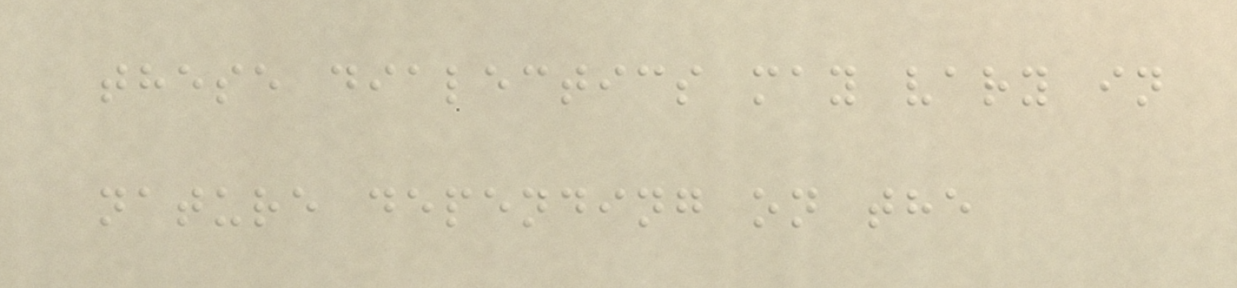these dialectics may vary in
nature depending on the
